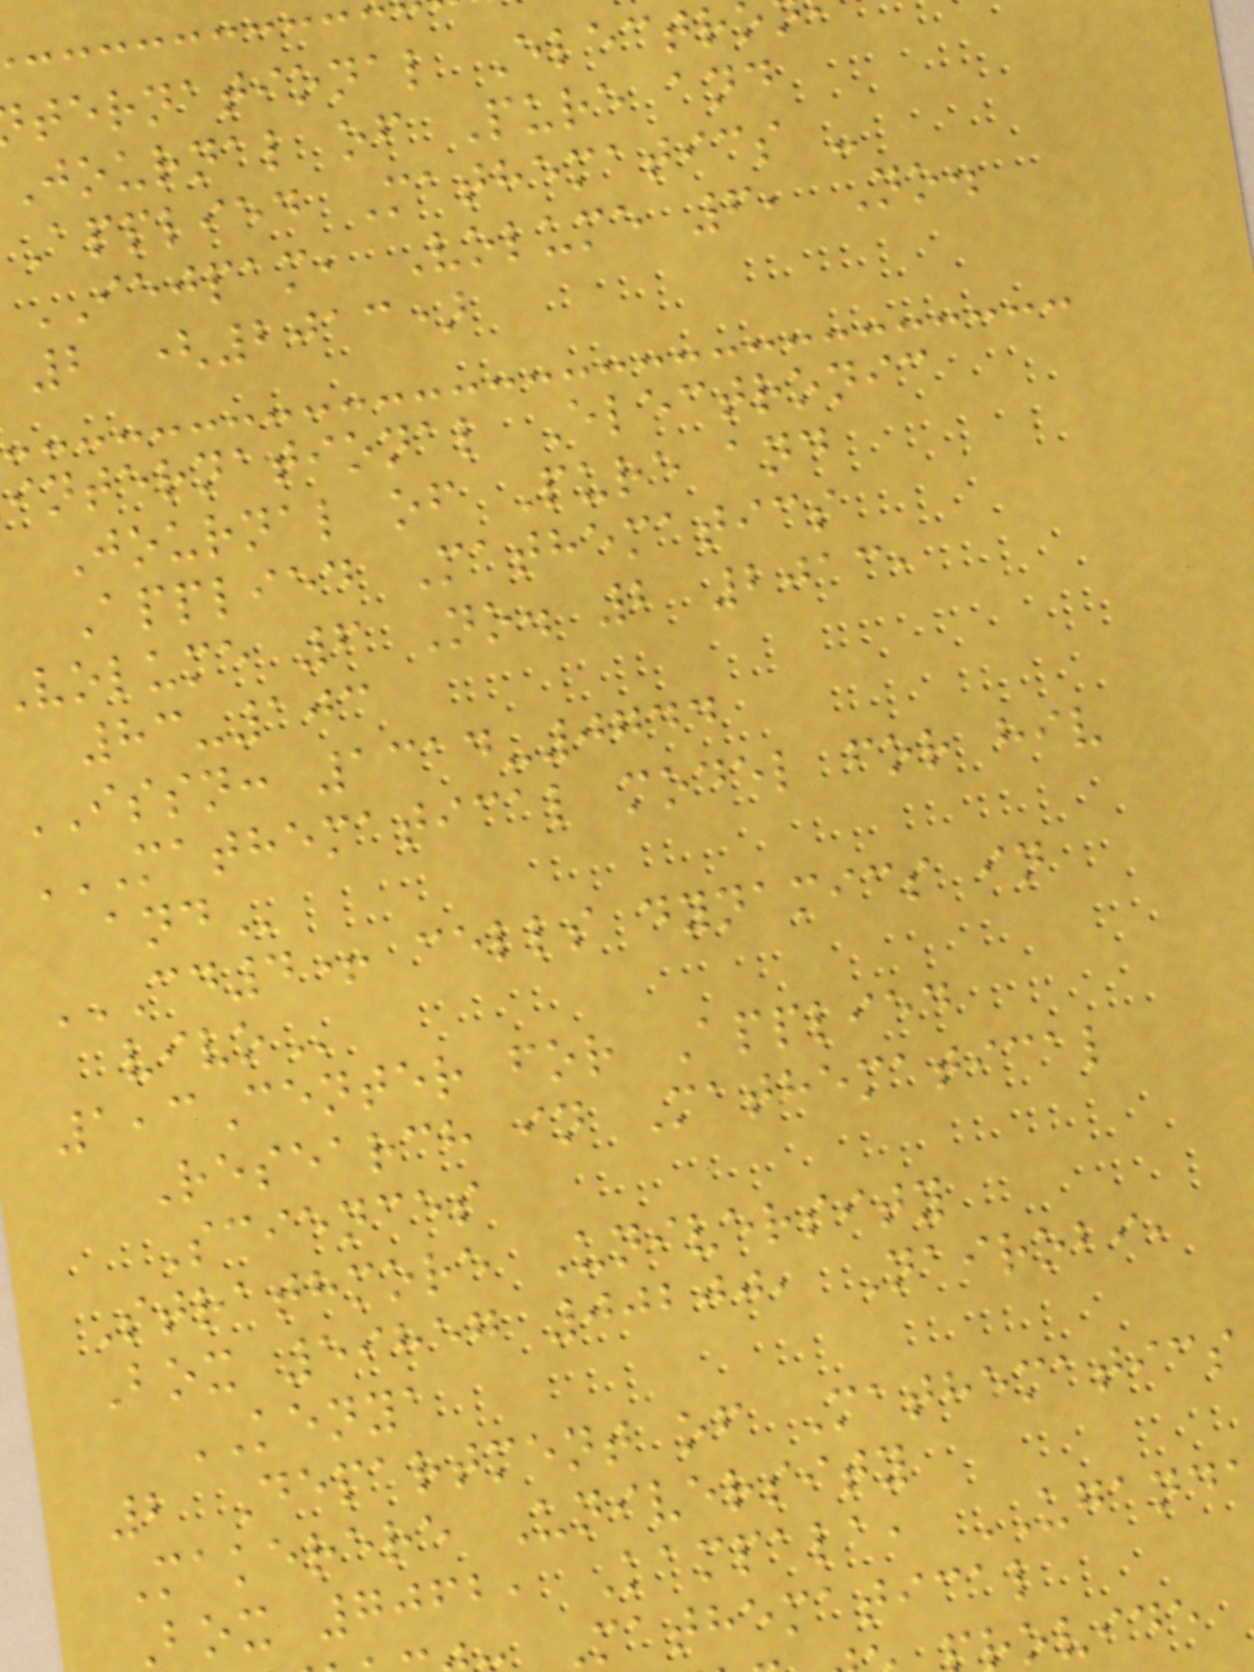ternational Electr
Journal of Pure and
Applied Mathematics -
IEJPAM, Volume 6, No.
2 (2013)
international Electronic
Journal of Pure and
Applied Mathematics
volume 6 No. 2 2013,
83-103
ISSN: 1314-0744
MATHEMATICAL MODEL FOR HIV
CD4+ CELLS DYNAMICS IN
1,3Center for Applied
Research in Mathematical
Sciences
Strathmore University
Box 59857 00200, Nairobi,
KENYA
2 Department of Mathematics
Makerere University
Box 7062, Kampala, UGAND
Mathematical
